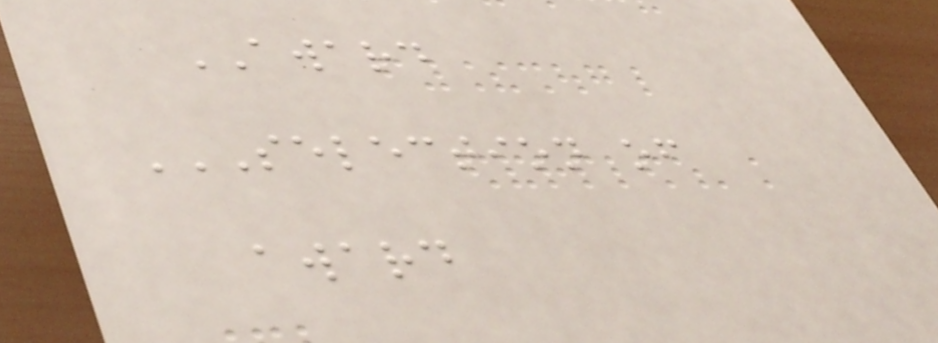AWARD
SELECTION OF
AWARD
